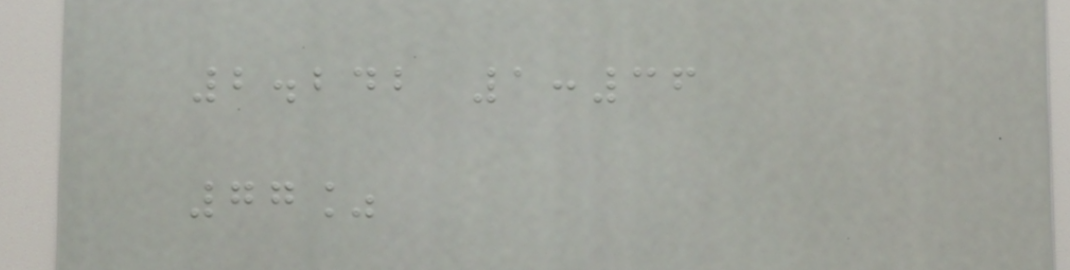2.242 1:36
77%
